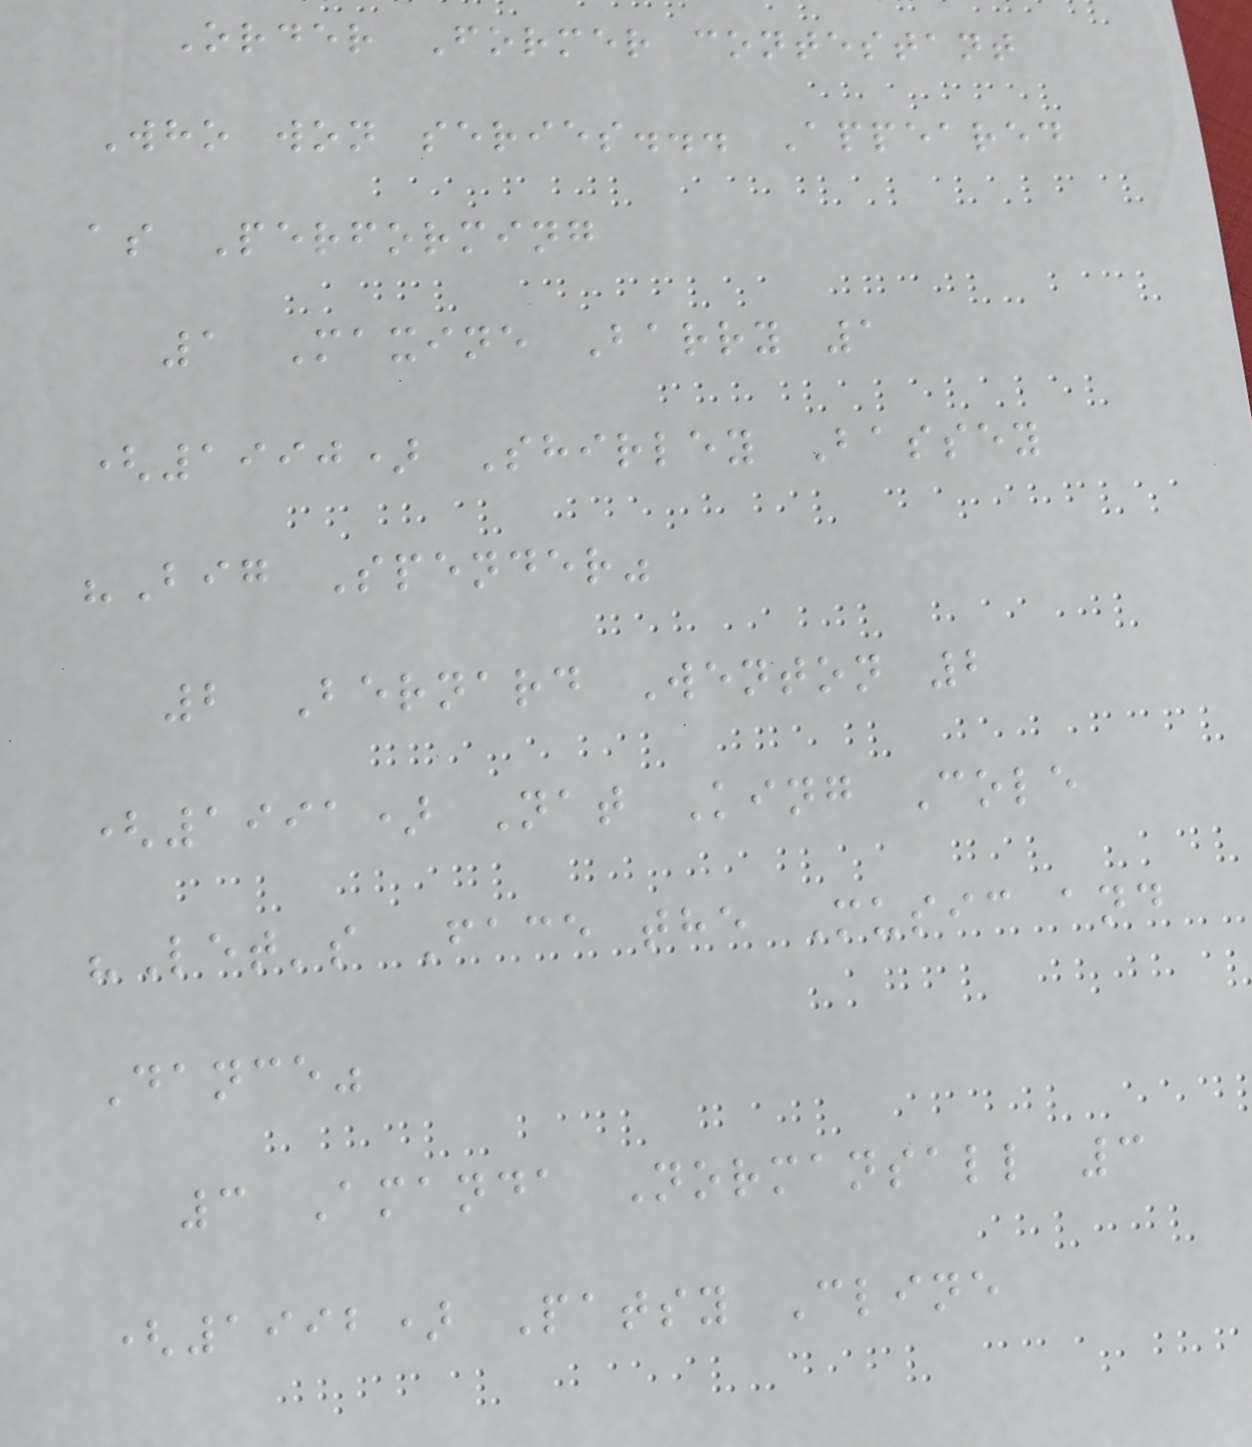Order Former contestant
Who won series... Appeared
as Performing
1 Maxine Barry 1
(1990) Shirley Bassey
"Big Spender"
2 Bernard Wenton 2
(1991) Nat King Cole
"Let's Face the Music and
Dance"
3 Amanda Normansall 3
(1992) Patsy Cline
